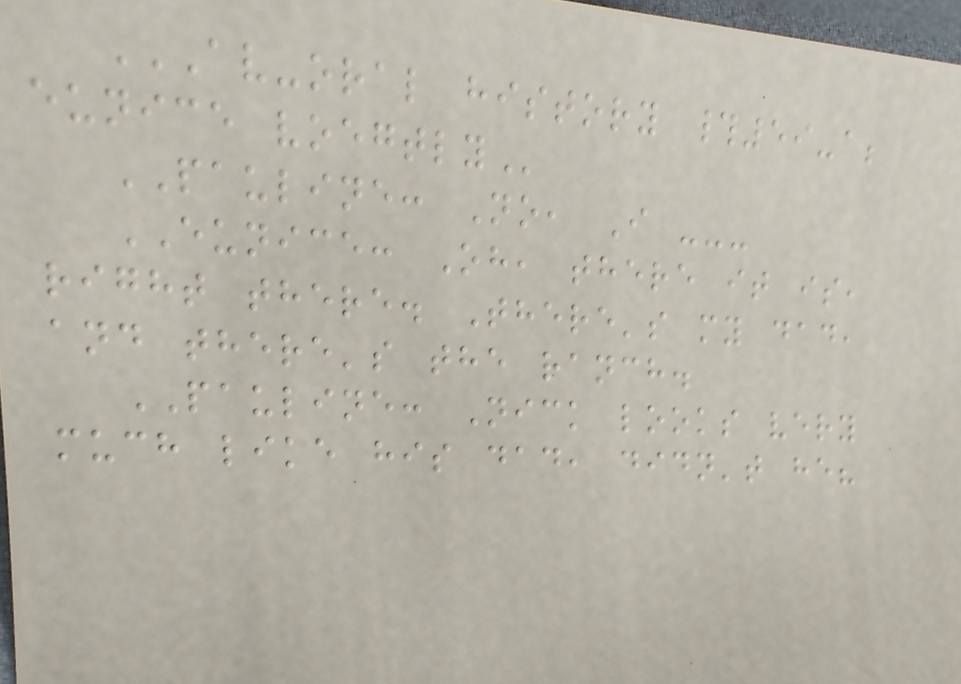AV-ORAL HISTORY #59-A;
EUNICE VOEGTLY
PAULINE: No, I ---
EUNICE: Oh, there it is,
right there. There's my dad,
and there's the ranch.
PAULINE: Nick looks very
much like his dad, didn't he?
